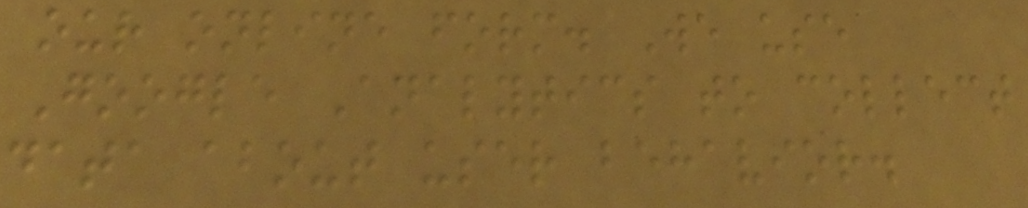our online form. We use
Google Analytics to collect
data about user behavior.
